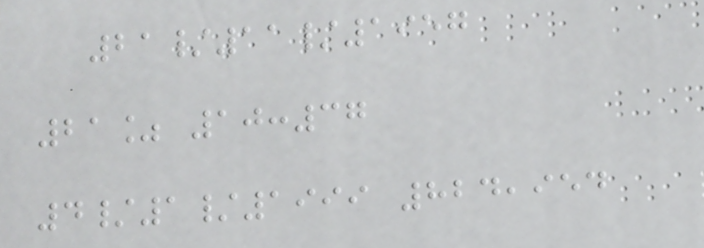21/11/1957
21% 10:37
4/1/1999 824,954
